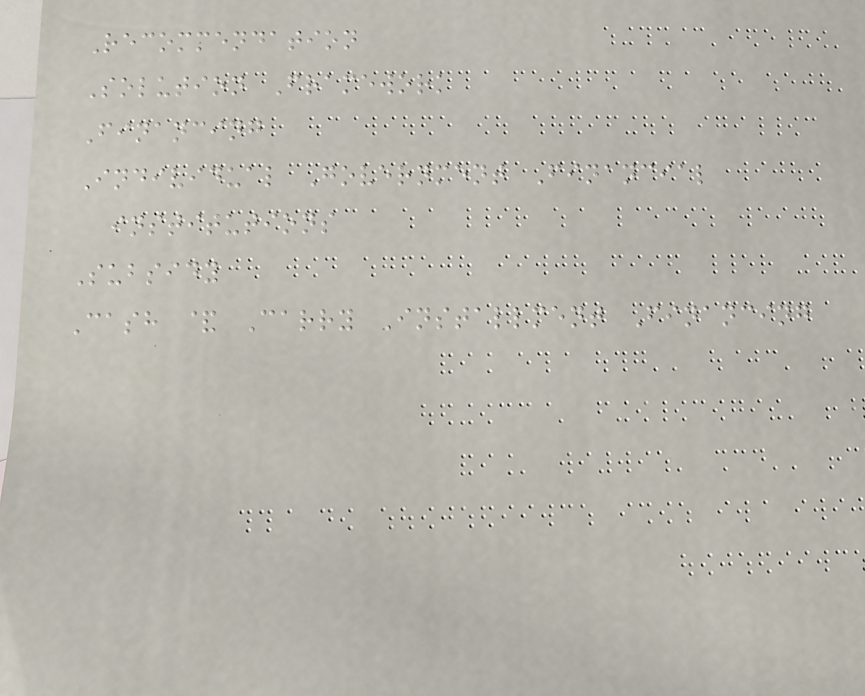Recommendation
Solution Framework
Financing
Individual Government Financial
institutions
Subsidy
Cash & Carry Installment Financing
